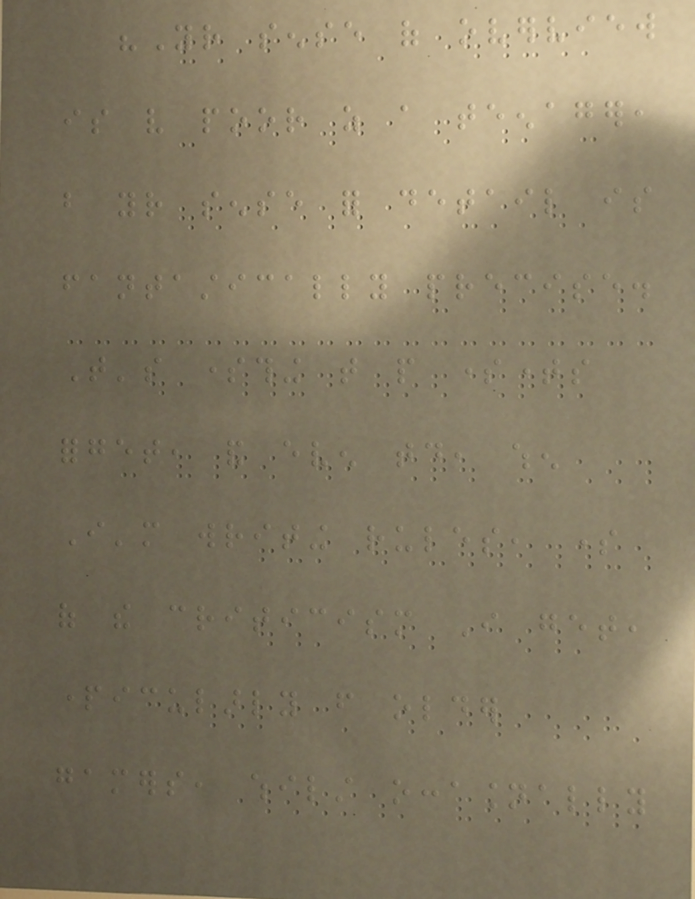"Your sense of overview
is very poor as a teenager,
but your sense for detail is
fantastically precise.
That's something that people sometimes
forget, and even today, when
I'm writing rules, some
of the criticism I get,
particularly from older
gamers, whilst occasionally
